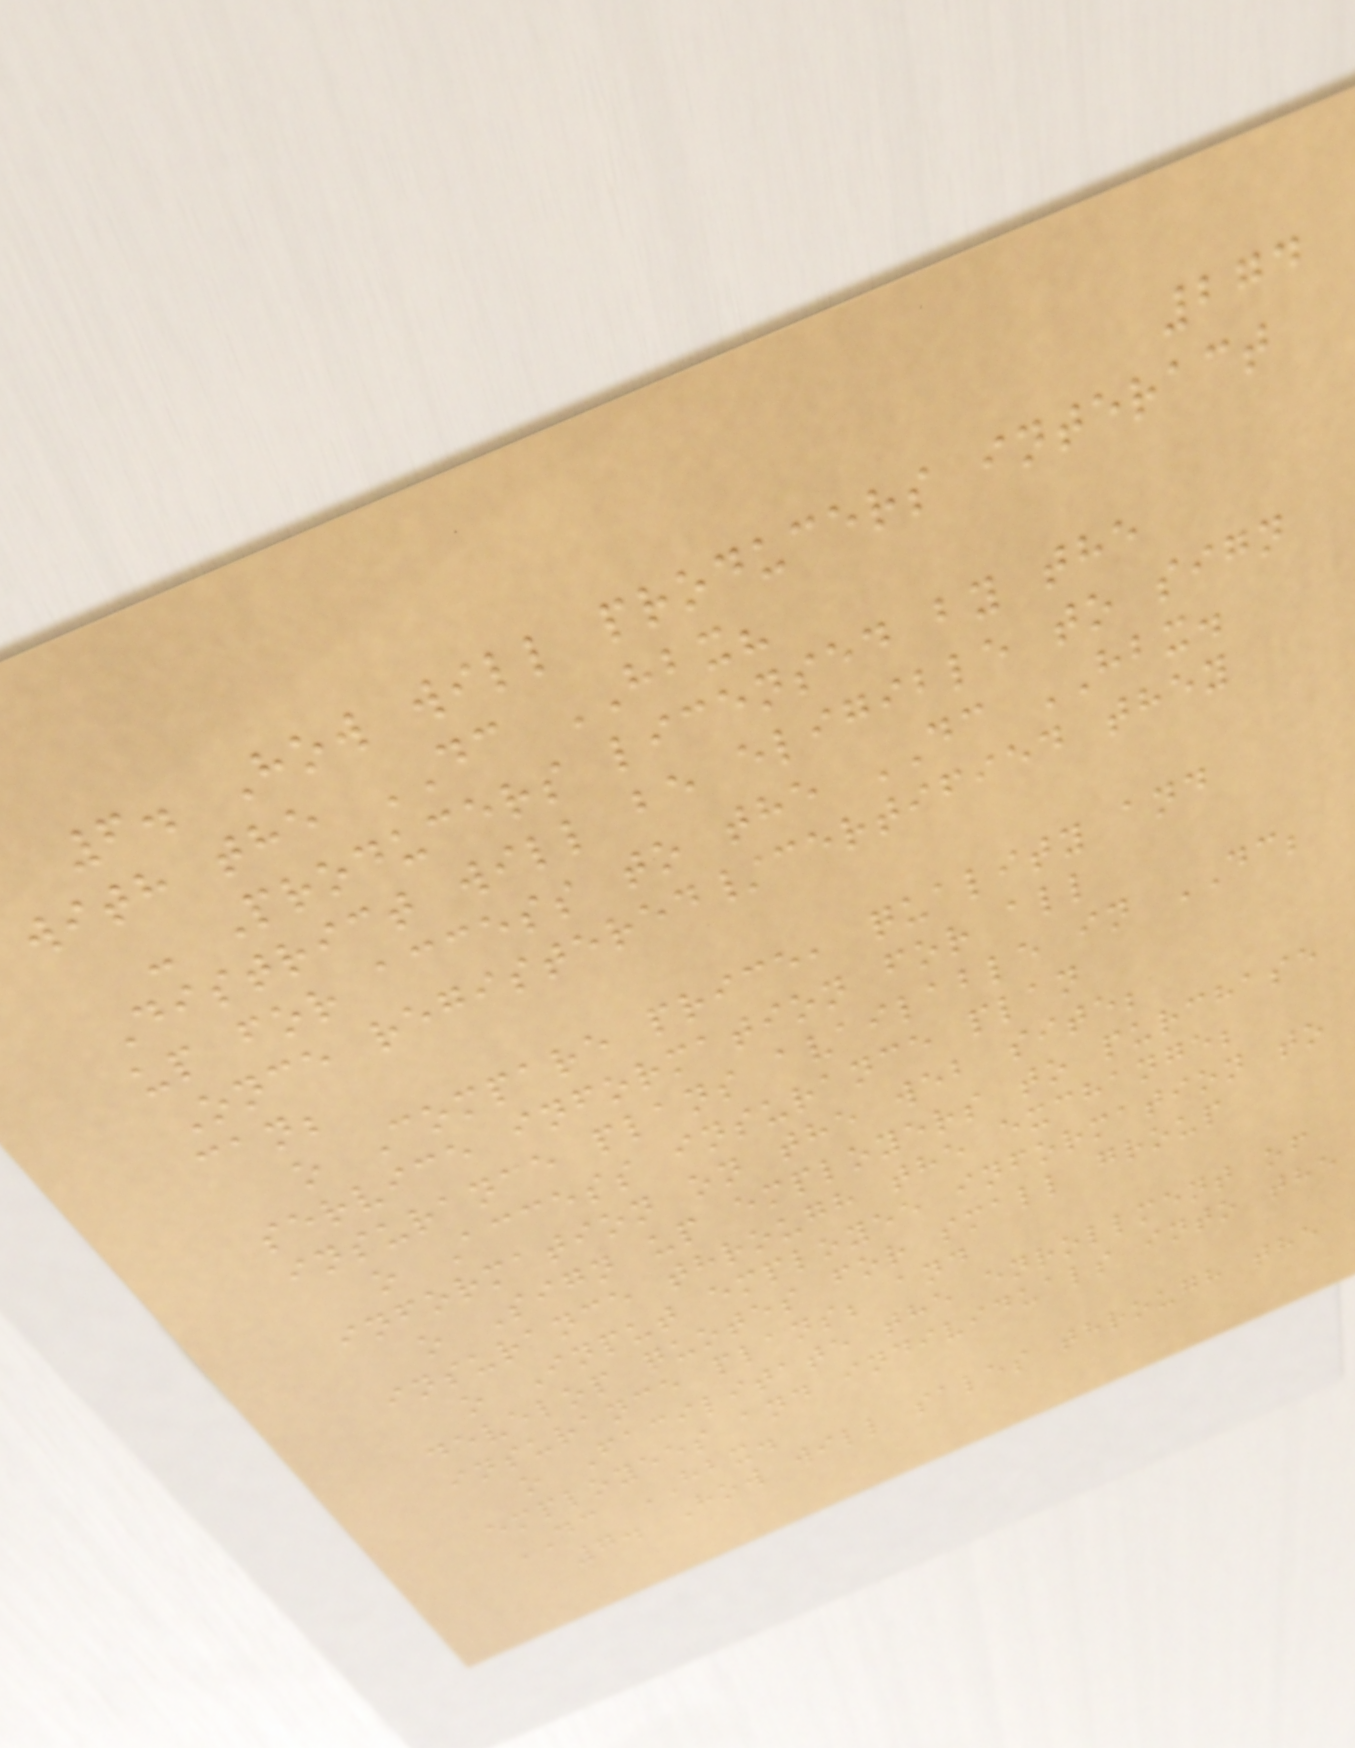274
6. How will producers interact
with the DC HBX?
- Producers licensed by the
District will be eligible to sign
up for access to the DC HBX.
Once registered/certified they
can;
o Compare price, quality and
service information for all
insurance plans available in DC;
o Access insurance plan
information on the web site;
o Sign up employers to purchase
insurance through the exchange;
o Input employee information to
develop quotes for small group
insurance plans; and
o Facilitate the enrollment of
employees and individuals into the
DC HBX.
7. How will sales through the
